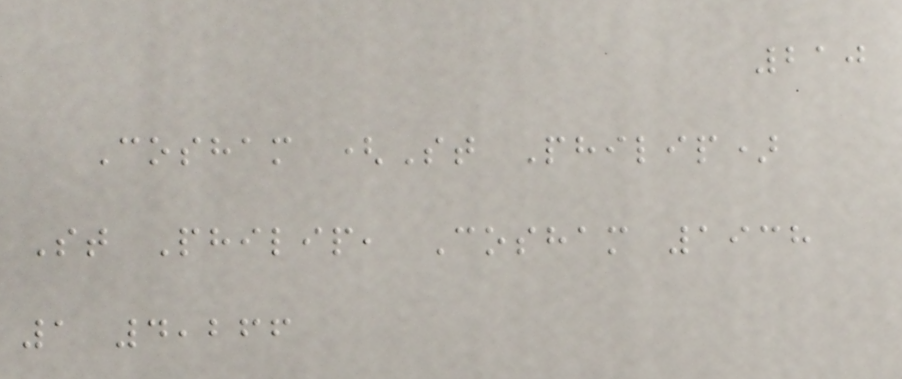210
Cosham (St Philip)
St Philip, Cosham 1938
1 4,266
